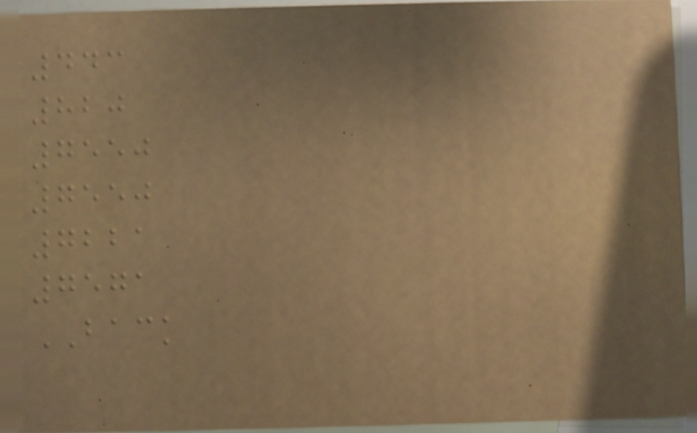443
820
7550
7550
7221
7571
BACK
